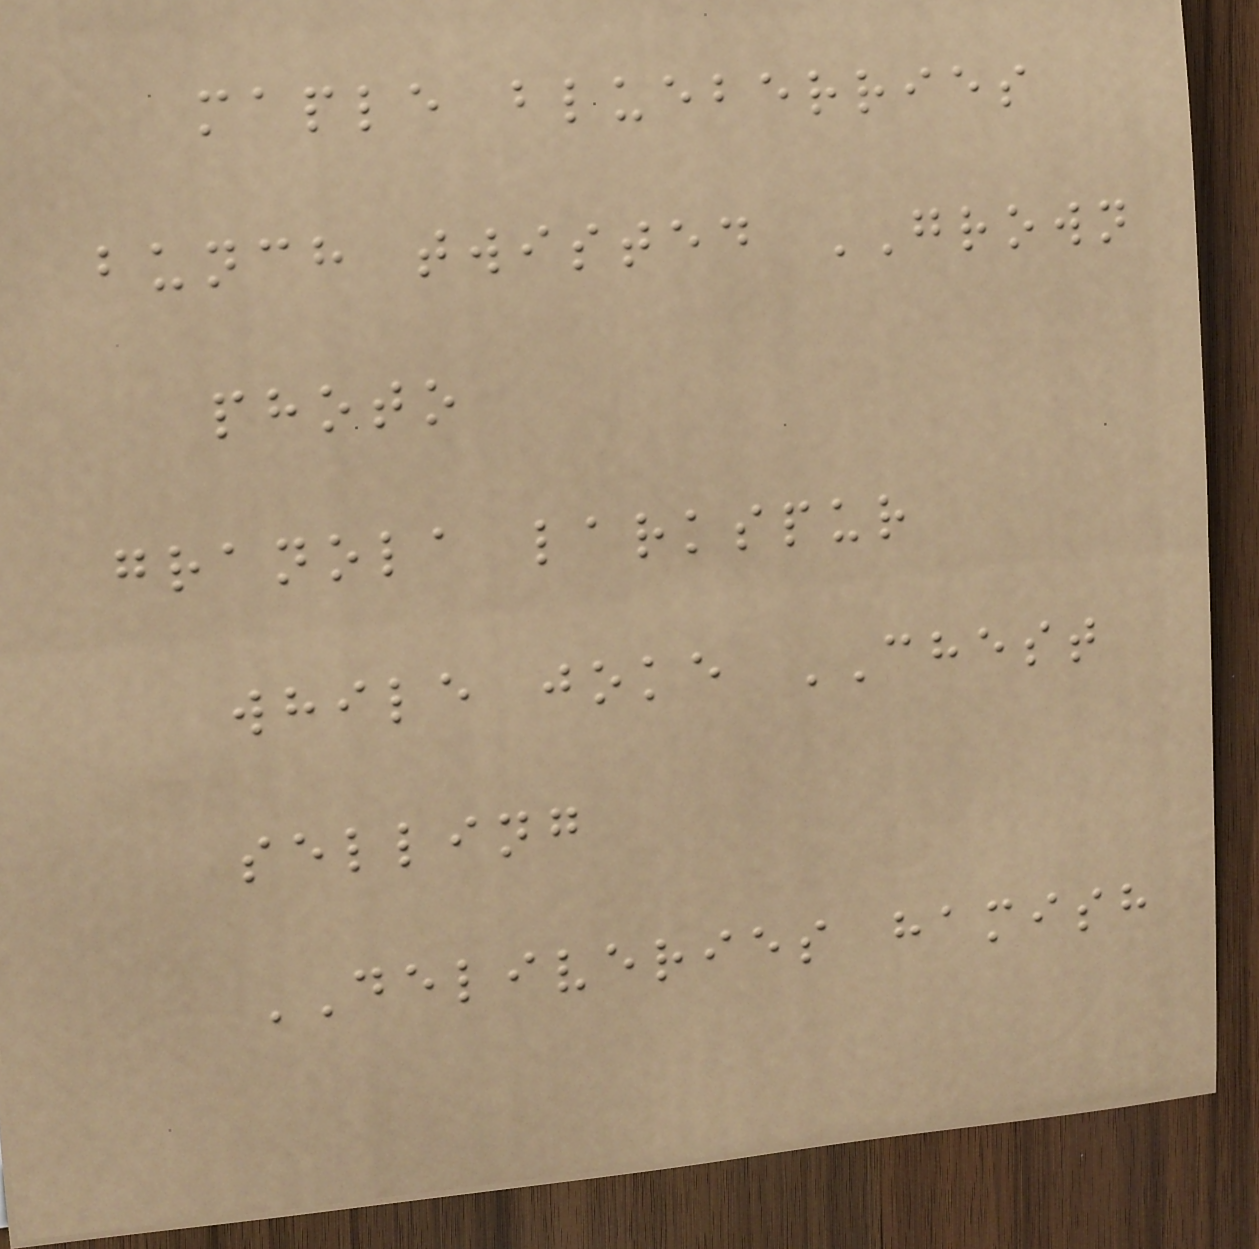maple blueberries
bunch twisted GROWN
photo
granola larkspur
while joke CHEST
selling
DELIVERIES hamish
